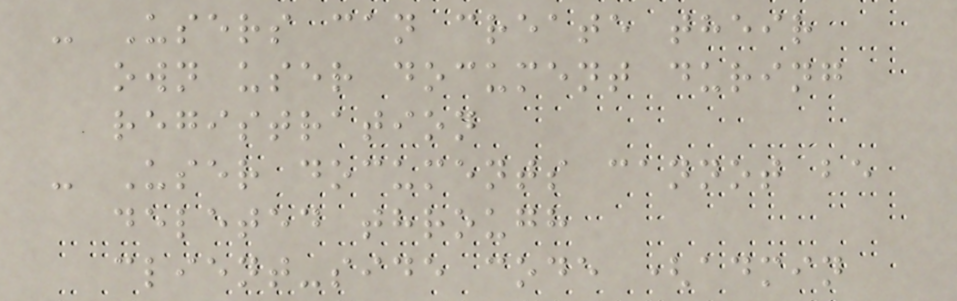- Users can create their
own user document during
registration
- User documents cannot be
deleted through
client-side code (admin
